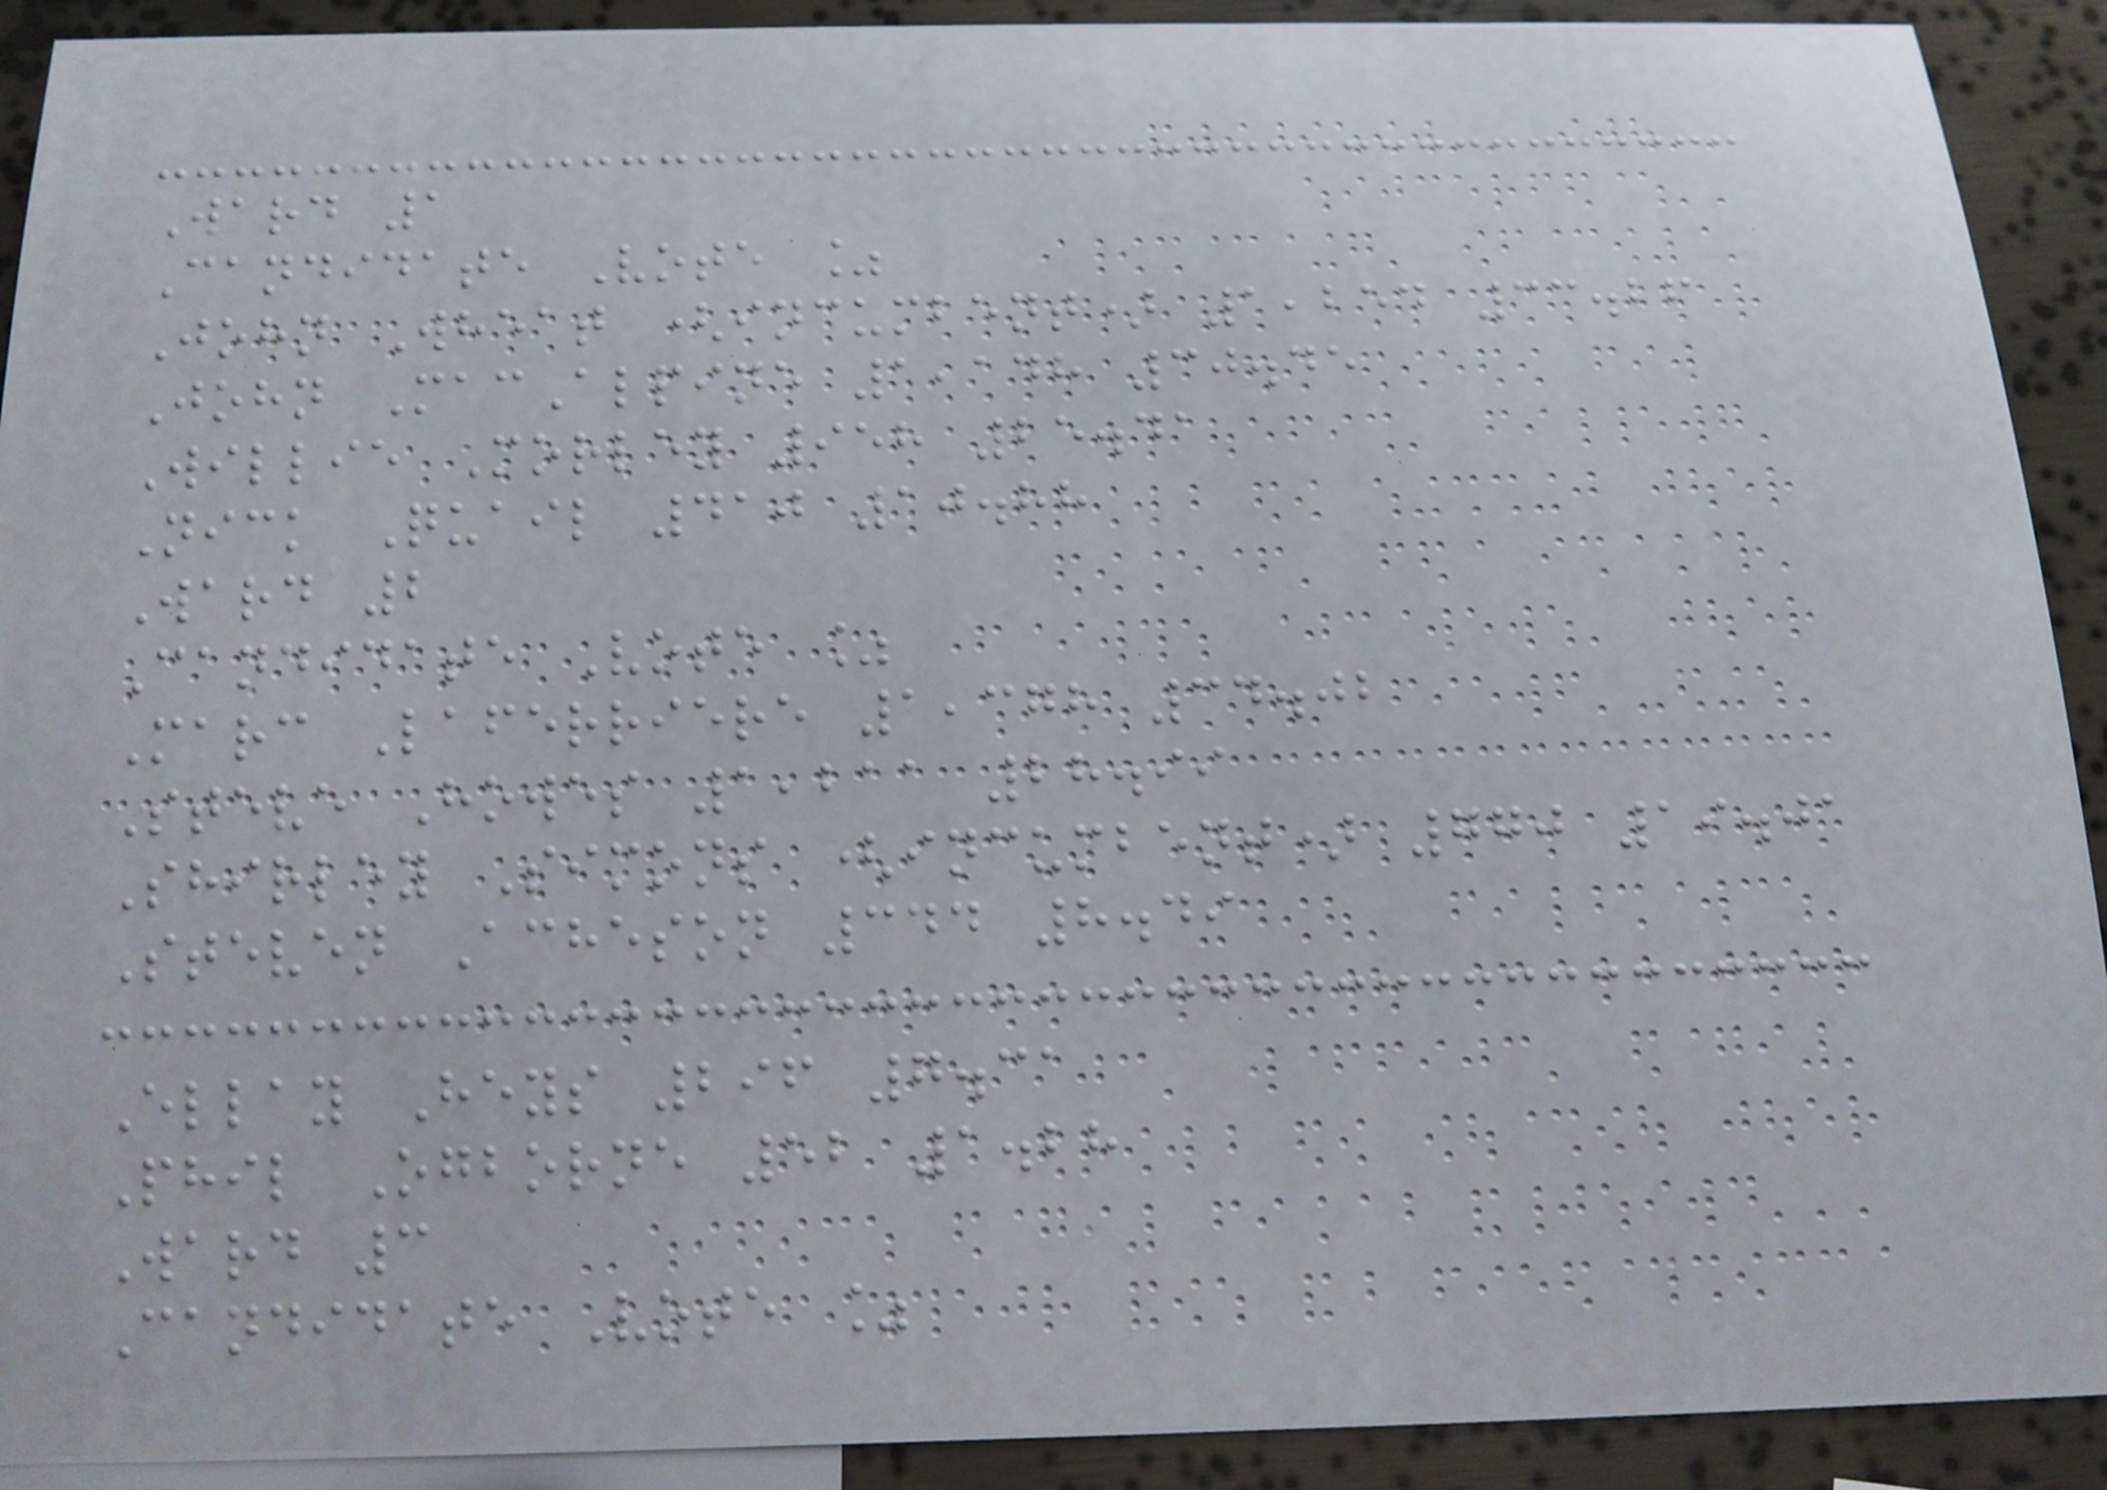Ward 1
Candidate Vote %
John Wheat (incumbent) 1,254 33.26
John MacAlpine 1,148 30.45
Willie Morley 958 25.41
Nick Quail 410 10.88
Ward 2
Candidate Vote %
Marc Laferriere 1,378 34.02
Steve Howes 1,211 28.99
Shirley Simons (incumbent) 770 19.01
Steven Acheson 344 8.49
Ellay Heys 296 7.31
Phil Ogborne 52 1.28
Ward 3
Candidate Vote %
